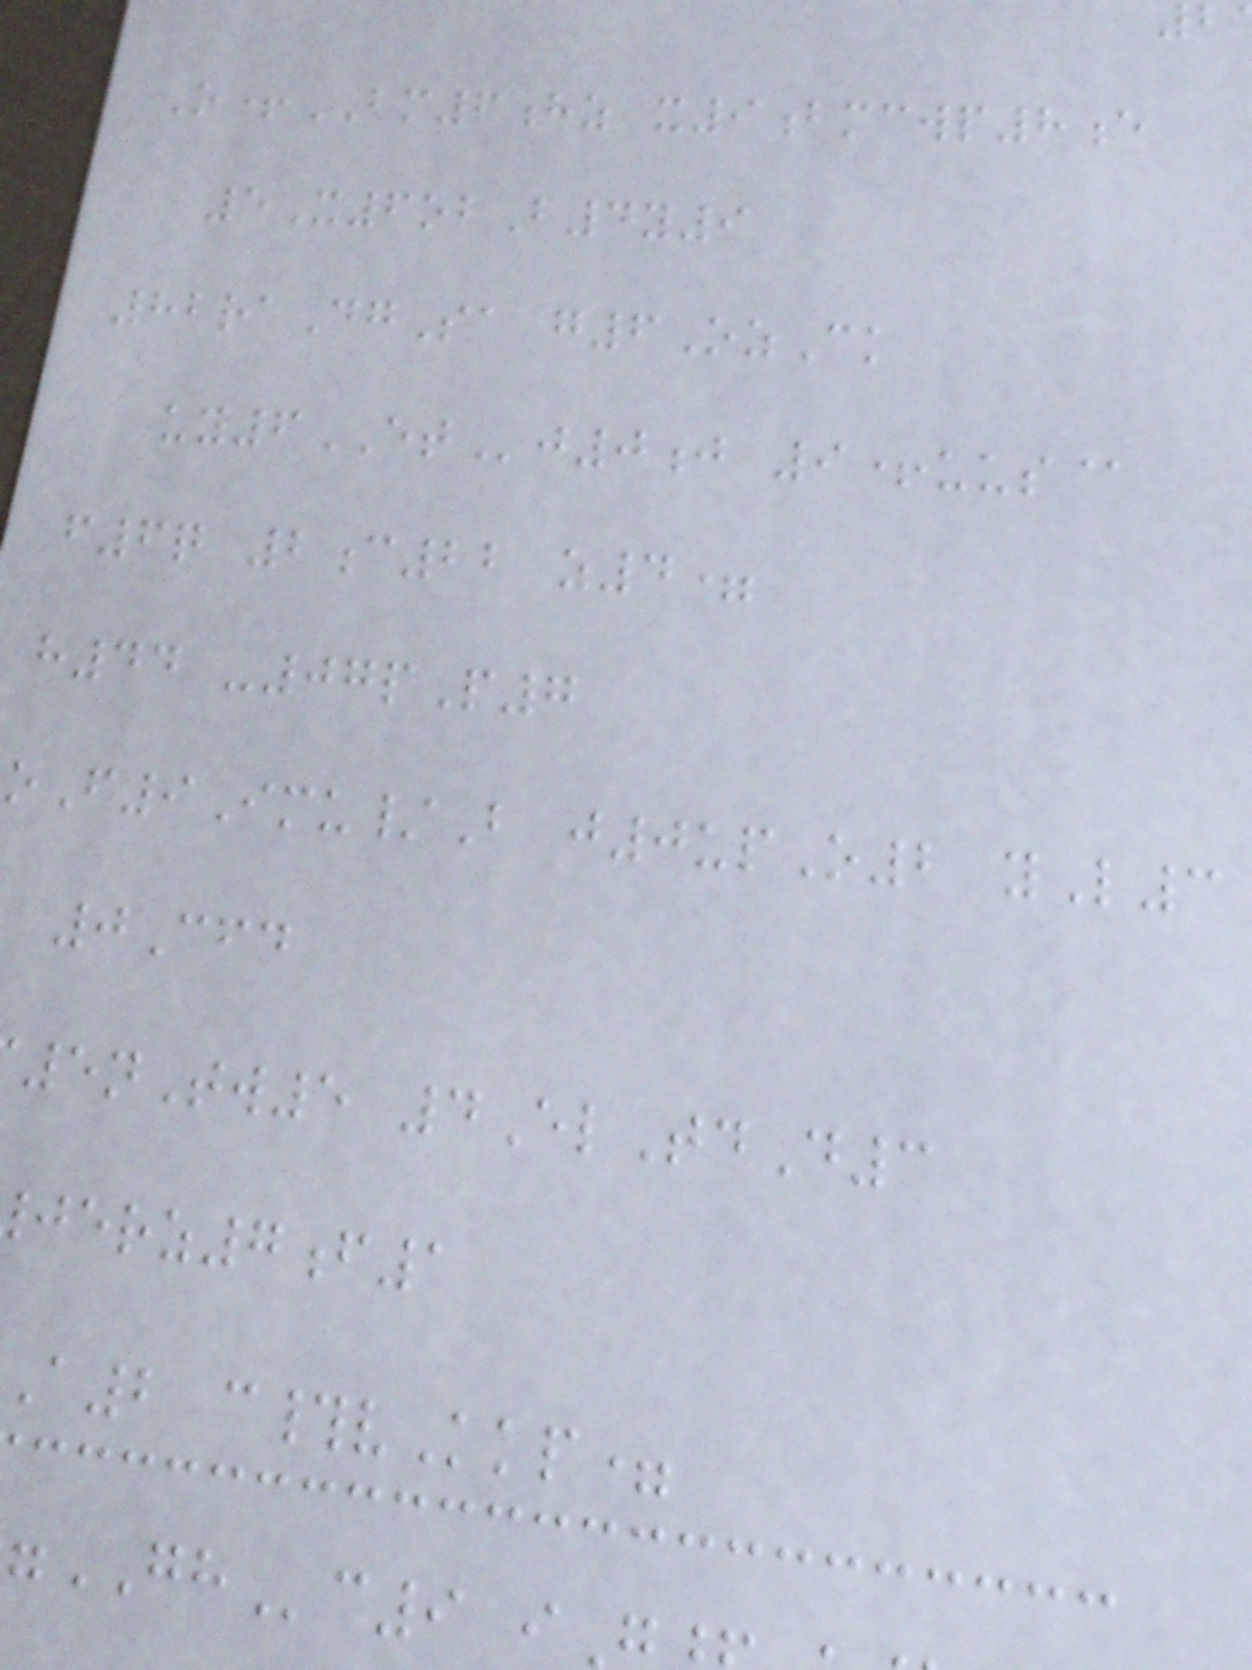O+BM6hz x9bmcwp8e
5X6obB4y9
82raDgSa g6OzCk
uy6ETj0j 9+uus@
f6q 2c22 z4=
h44 -07pP7
oF9Imu/B j0upO2 yL3
0Cfd
5nTw5 4ElTdD3
rz7f1
a2 c#vKkp=
GHc9 i
